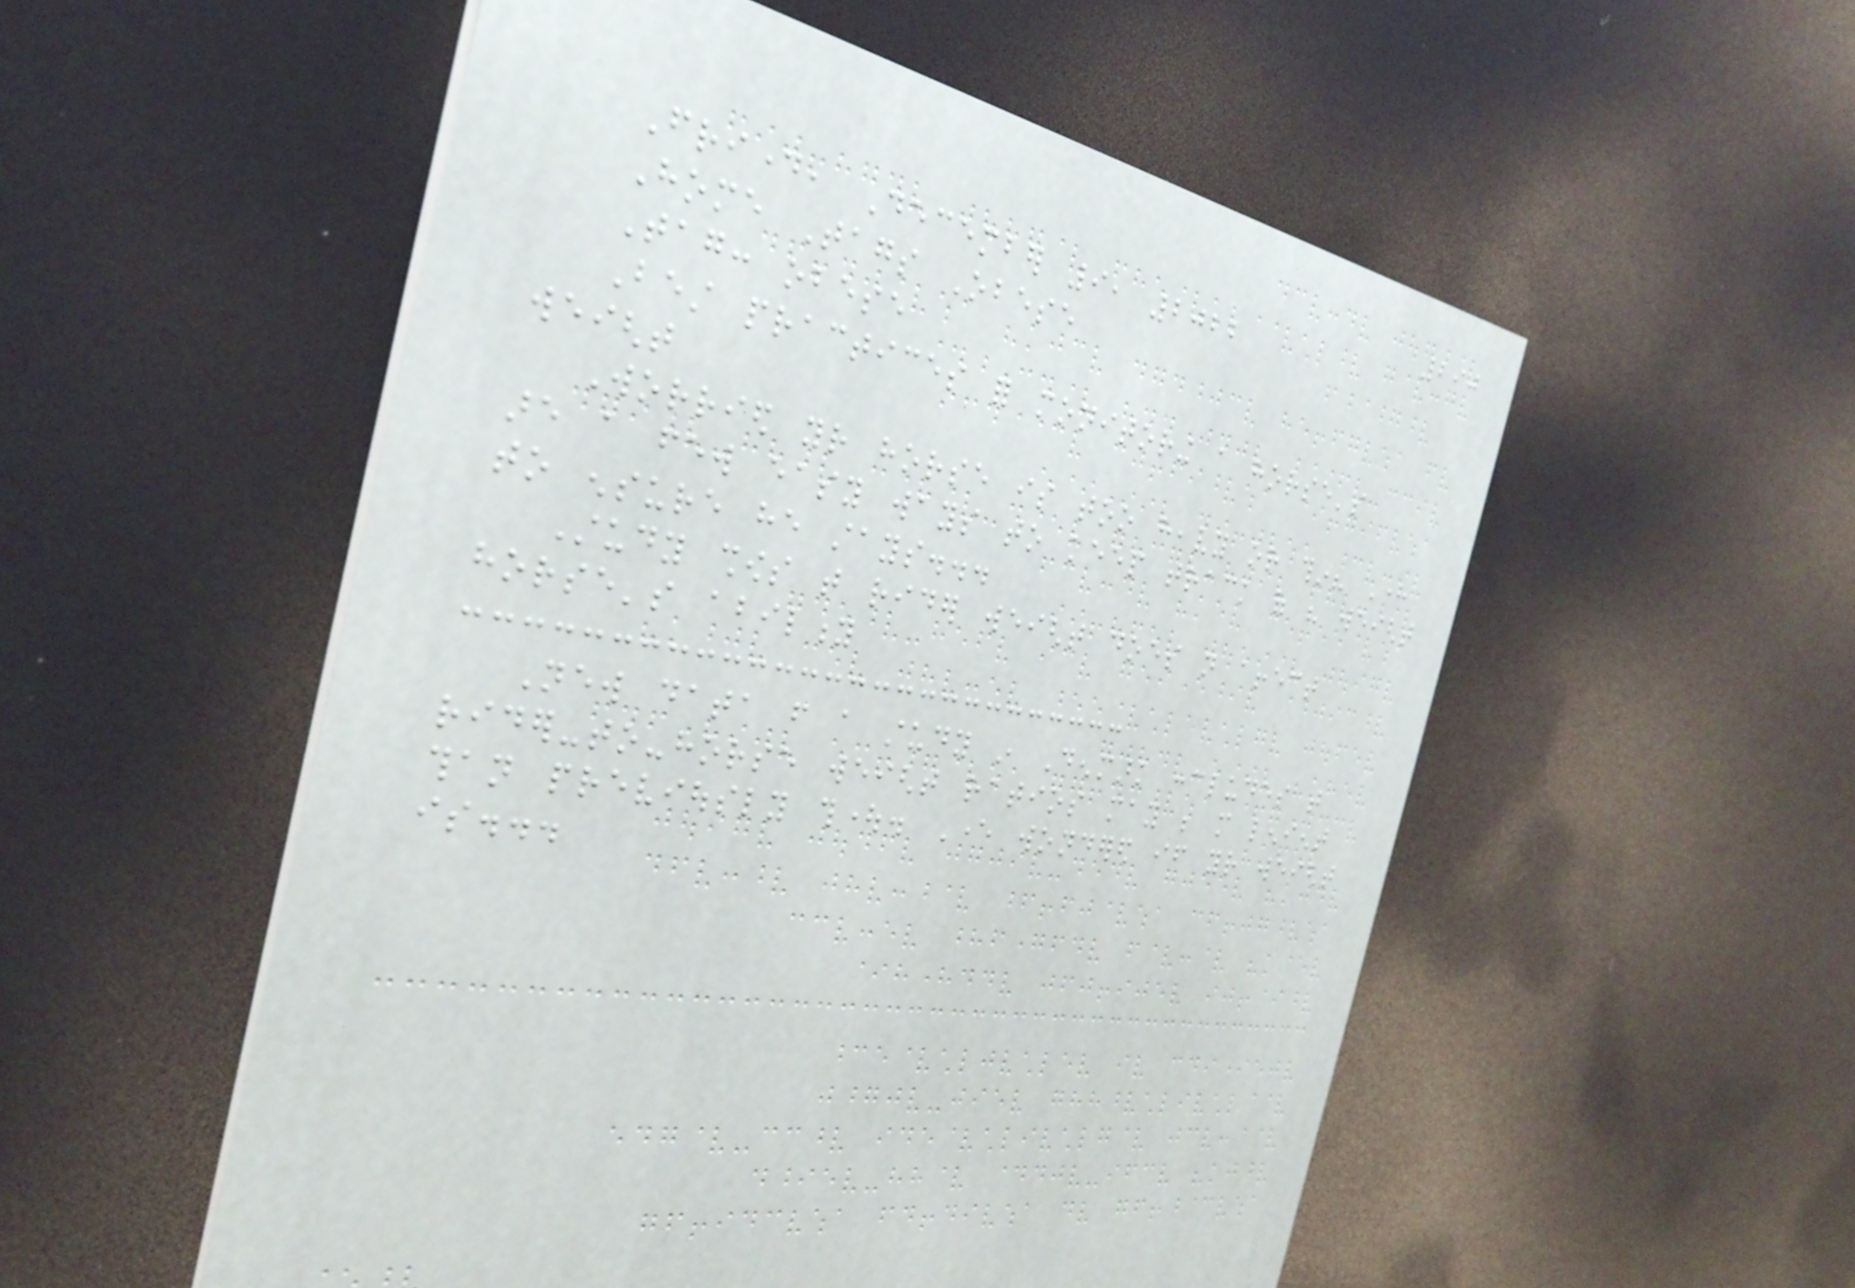290
Friday, December 9, 2022
Home Tags Obese
Tag: obese
Best practices for monitoring a horse's
weight
Worried your horse is too heavy or thin? Here
are a few easy ways to keep track of his weight
to ensure he stays...
Study shows that rider weight does not affect
horse's ability
New data from a study in Denmark concludes that
rider-to-horse weight ratios may be more lenient
than previously thought. Ever wondered if your weight
is...
